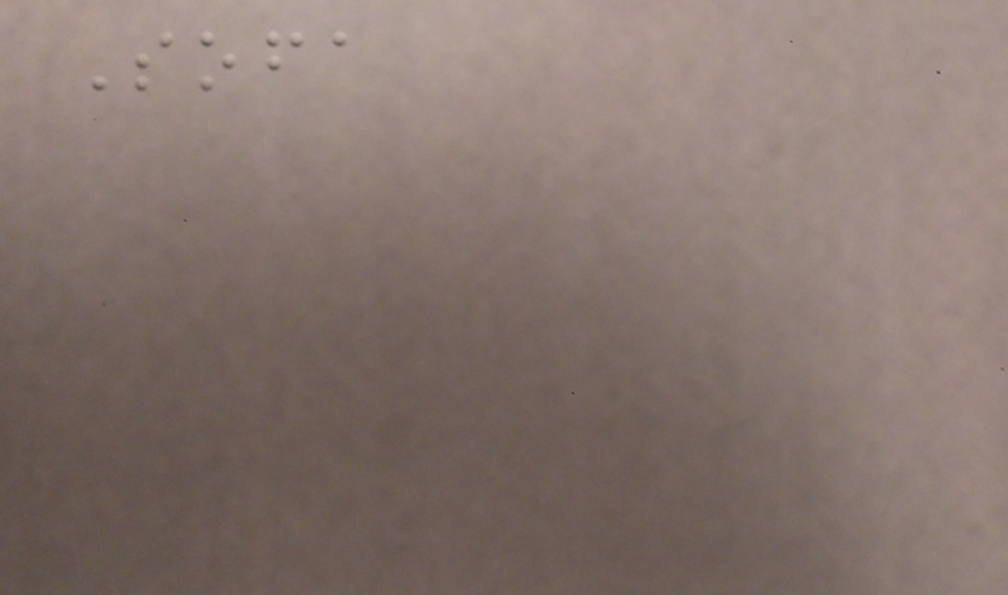Sofa
